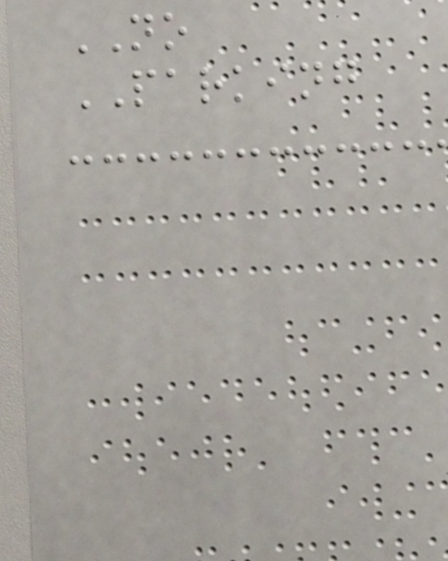NO
PARKING
